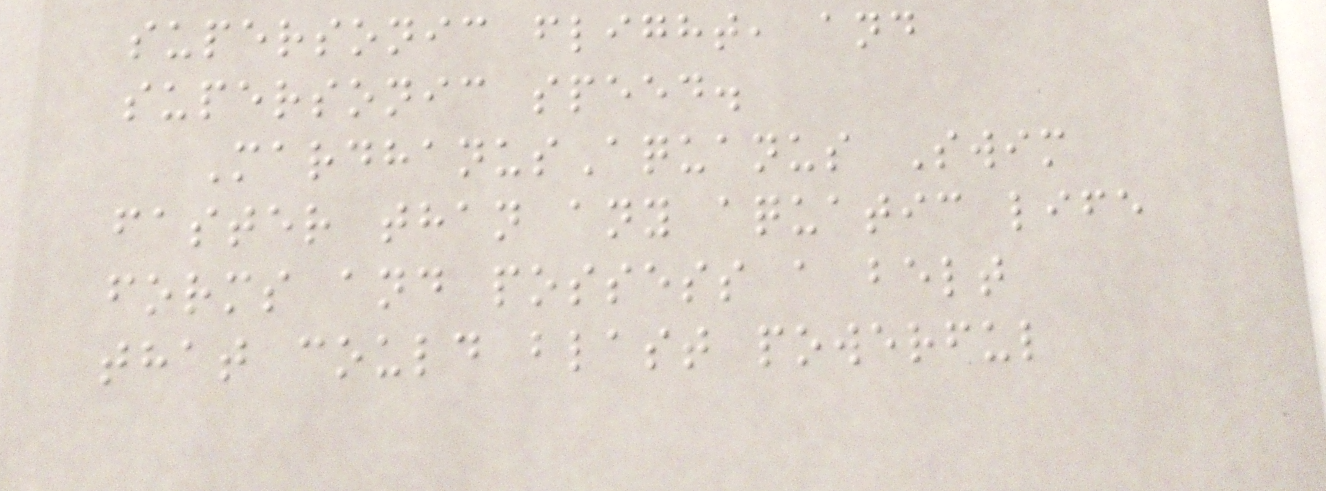supersonic flight, and
supersonic speed.
MardhanusAquanus Swim
faster than any aquatic life
forms and possess a belt
that could blast powerful
